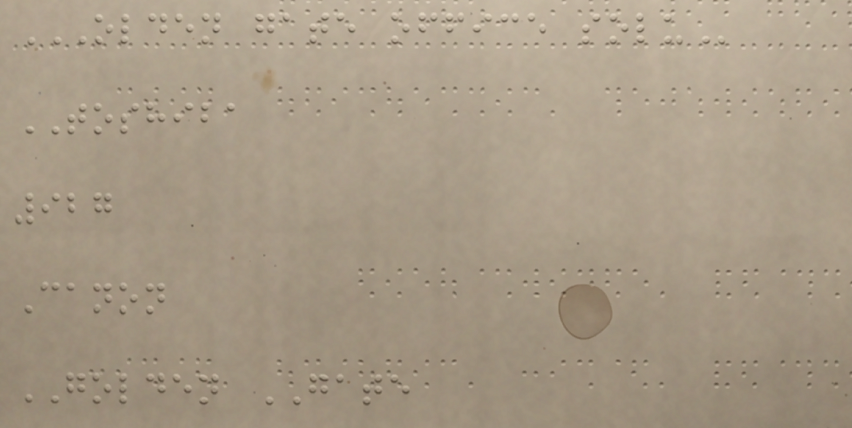OLDEN GATE OFFICE SOLU
TOSHIBA
927
Canon
GOLDEN GATE
